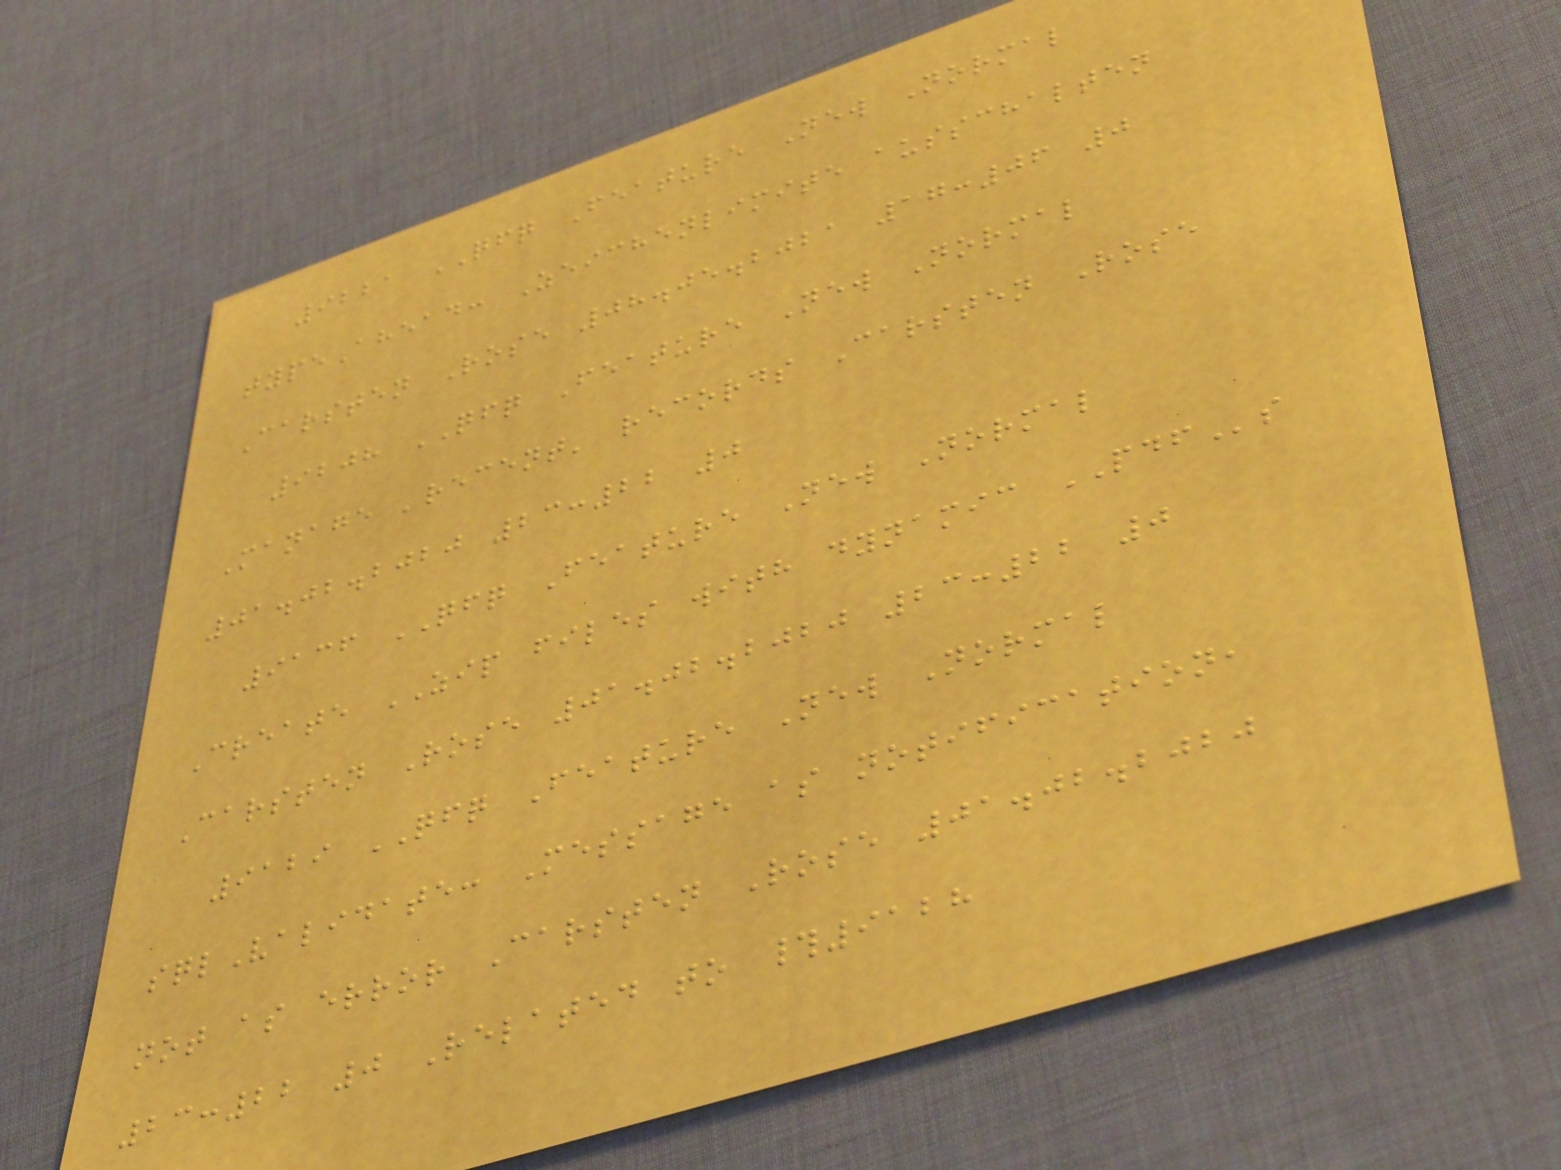9221 QFQ Feature New Normal
typeAhead: Zeichenlimite ausschalten
Carsten Rose 08.05.2021 17:06 0
9208 QFQ Feature New Normal
Manage 'recent' records Carsten Rose
01.02.2020 23:22 0
9136 QFQ Feature New Normal
Create ZIP files with dynamic PDFs
Carsten Rose 01.02.2020 23:22 0
9129 QFQ Feature New Normal
sqlValidate: Message as notification,
not as error Carsten Rose 01.02.2020
23:22 0 Related to #9128
